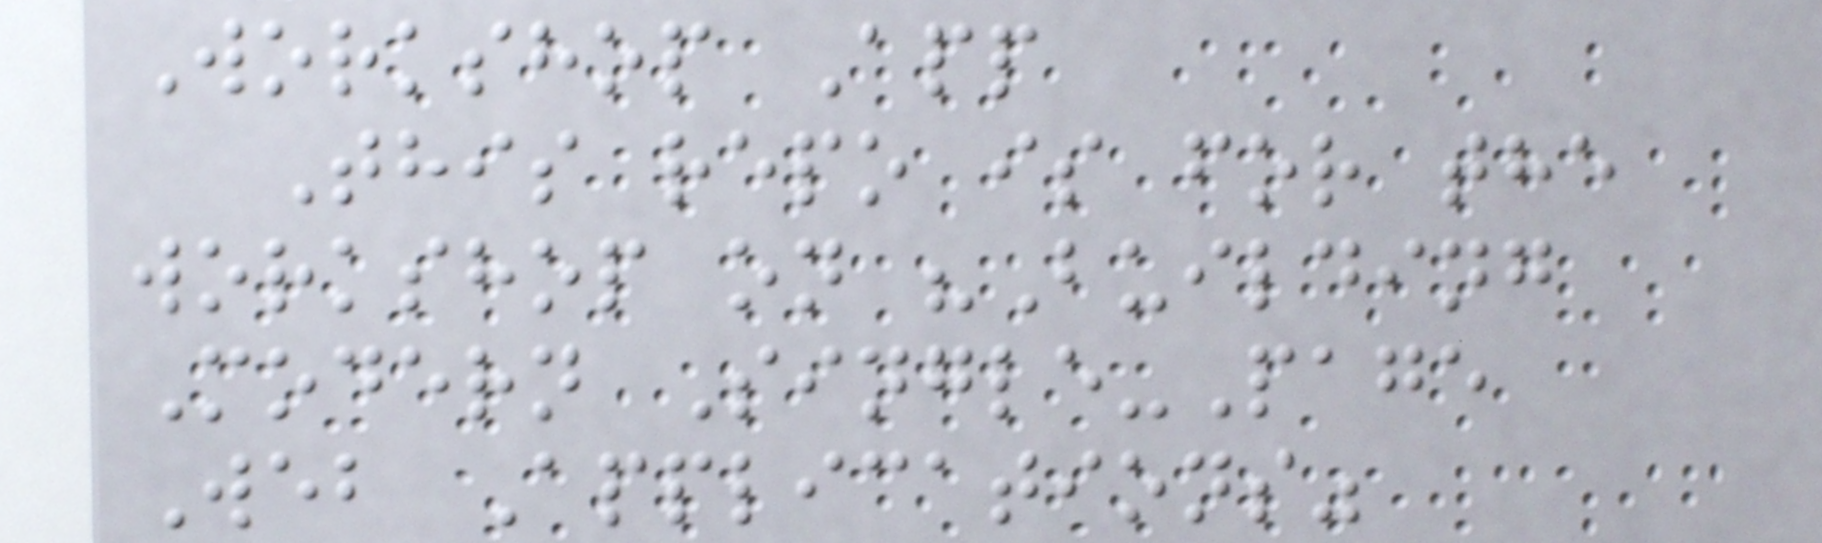Workshop App
This repo is for the
workshop on "Building
Modern Single-Page
Web Applications"
